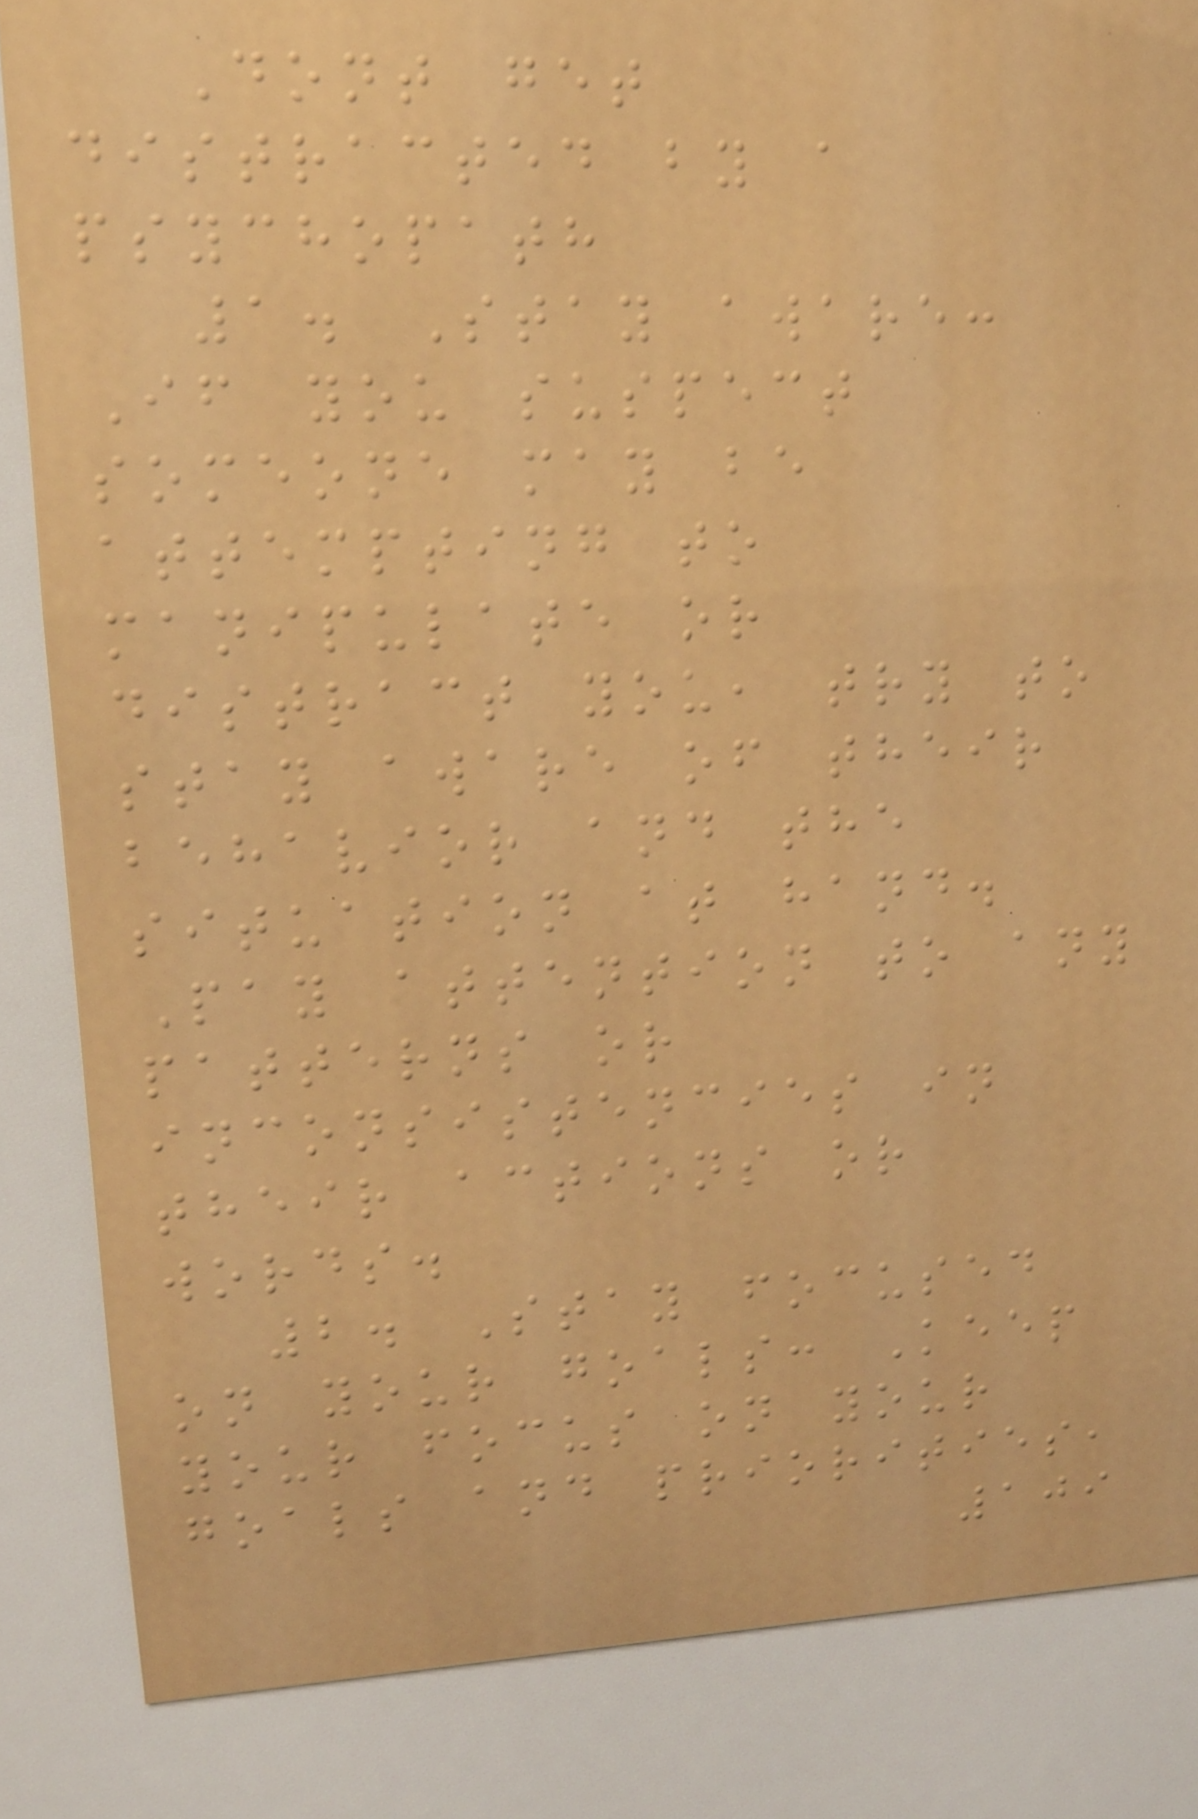Dont get
distracted by a
psychopath
1. Stay aware:
If you suspect
someone may be
attempting to
manipulate or
distract you, try to
stay aware of their
behavior and the
situation at hand.
Pay attention to any
patterns or
inconsistencies in
their actions or
words.
2. Stay focused
on your goals: Keep
your focus on your
goals and priorities,
109
